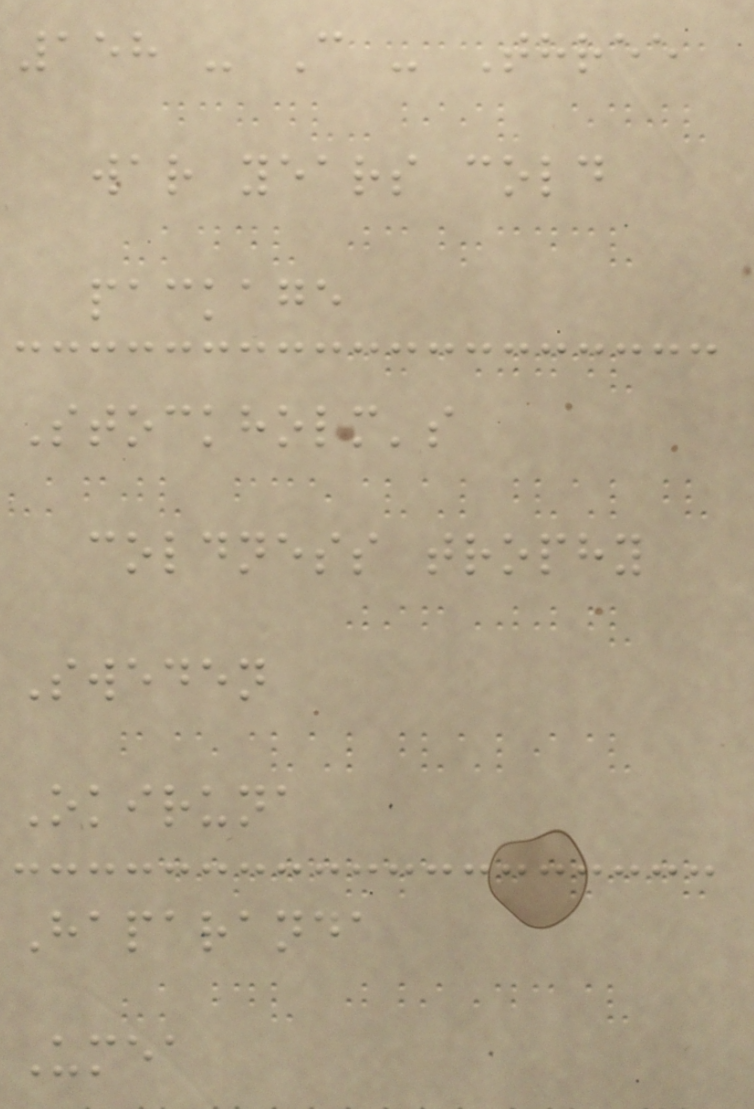158 - C - Three
war years cold
package
Stockholm's
coldness trophy
Sweden
Okiruna
Haparanda
Umea
